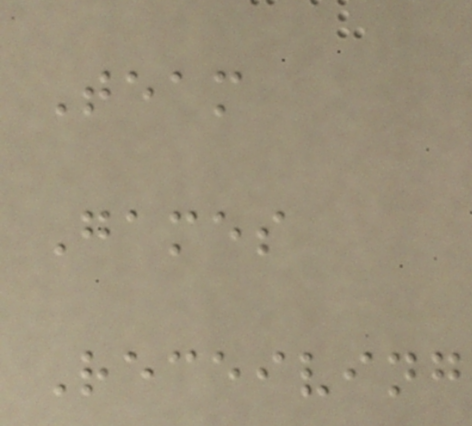Team
Games
Receiving
